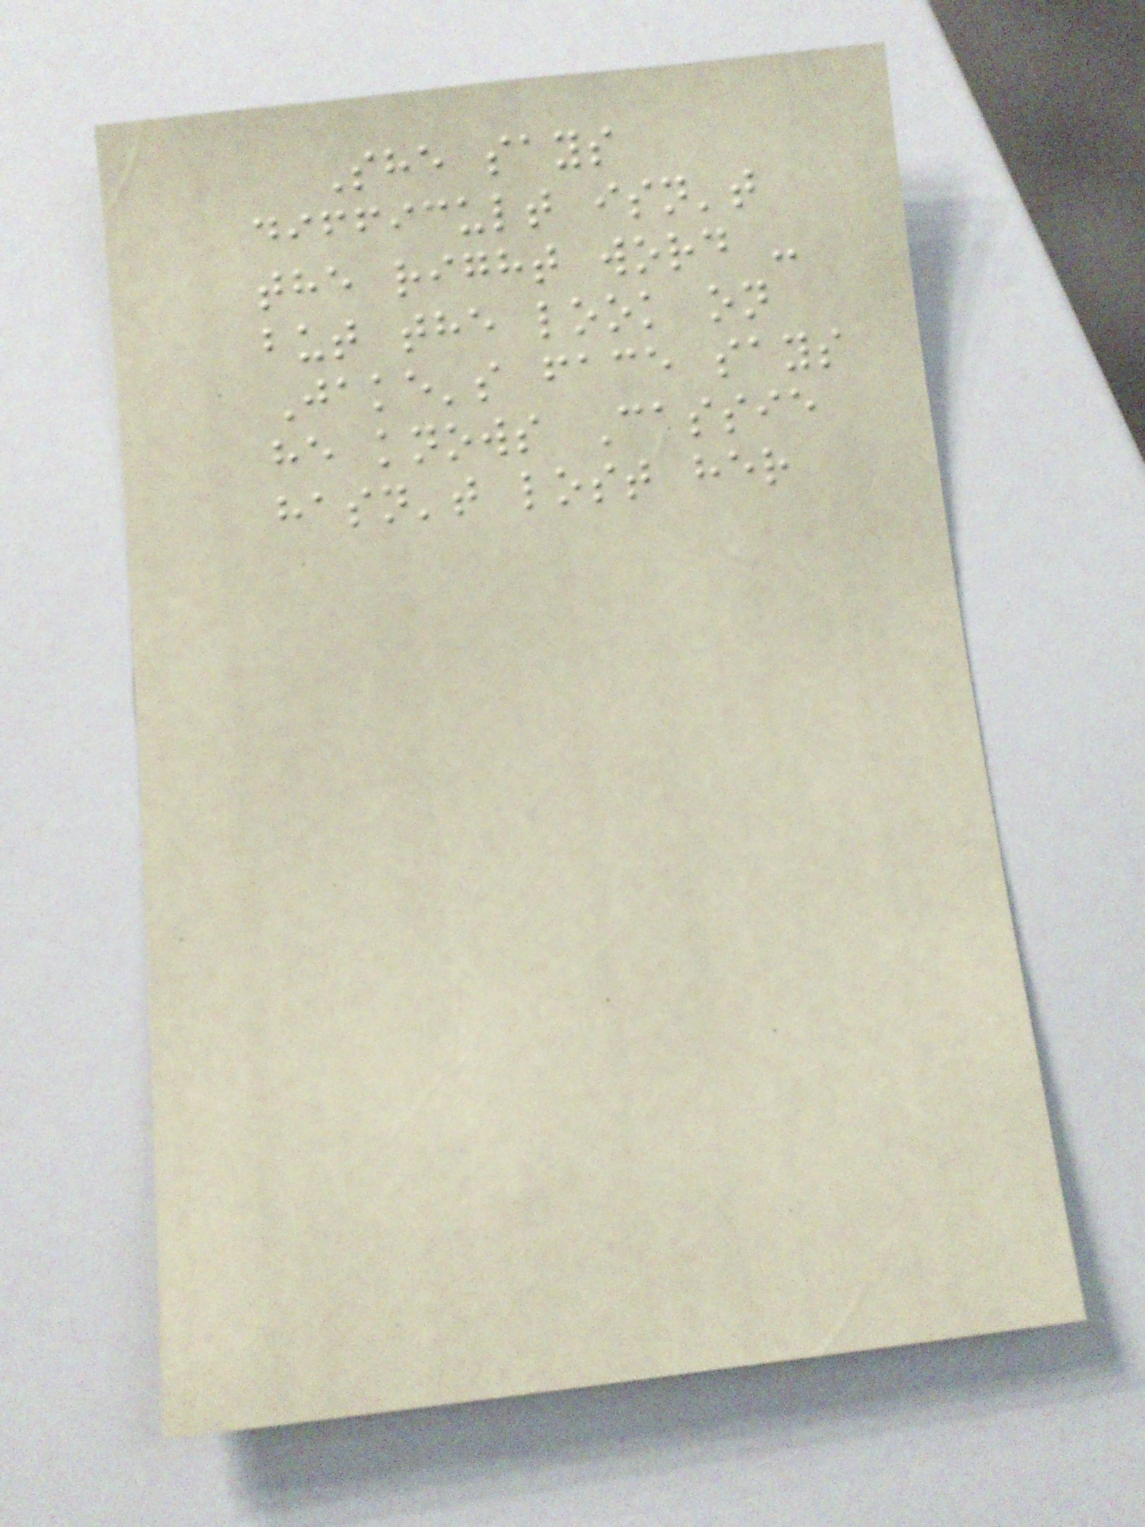She says
difficult isn't
the right word -
but the look on
Jake's face says
he knows Cassie
hasn't lost her
